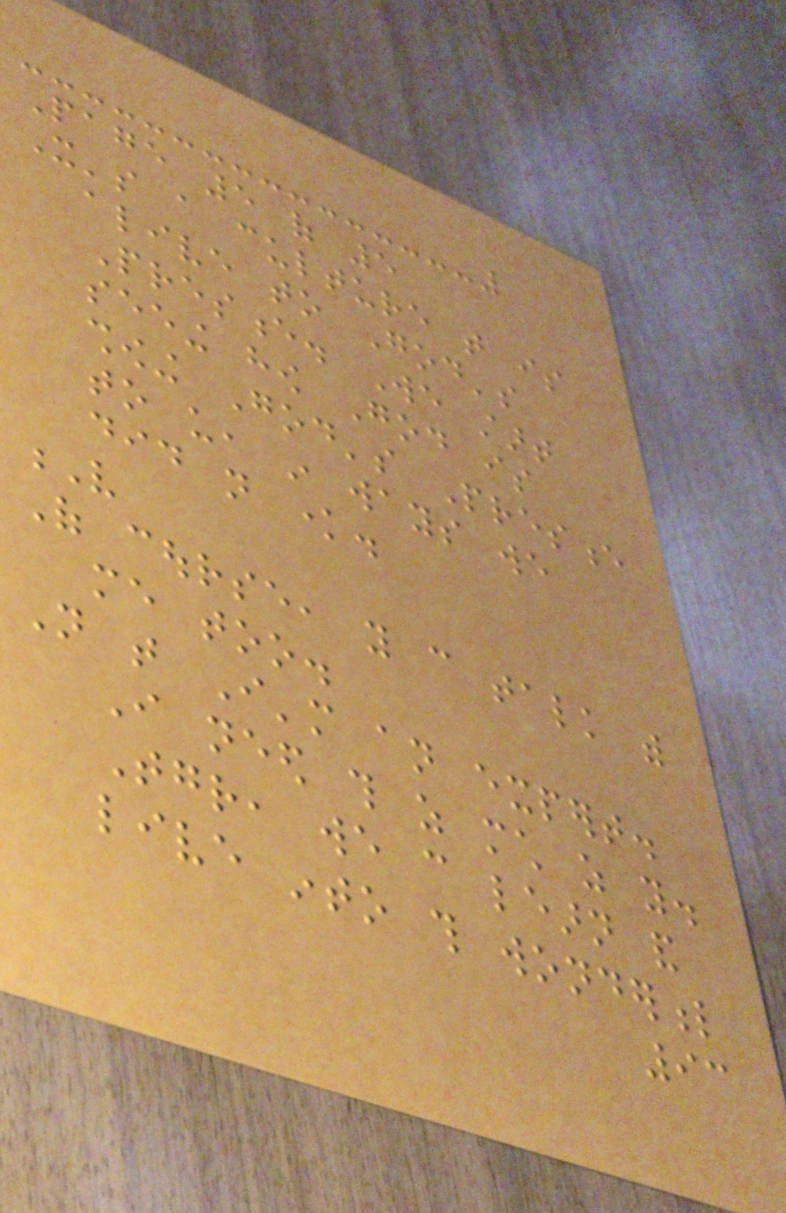Page 5 of 5
It's a culture that is
alive to God's
Presence. We start
seeing how God is
showing God's Presence
to us, in ways we
did not know.
V
Of course, you can talk with
me too.
Not that I'm an expert.
I need this as much as you.
Together, we can learn and
live into this wonderful
93
